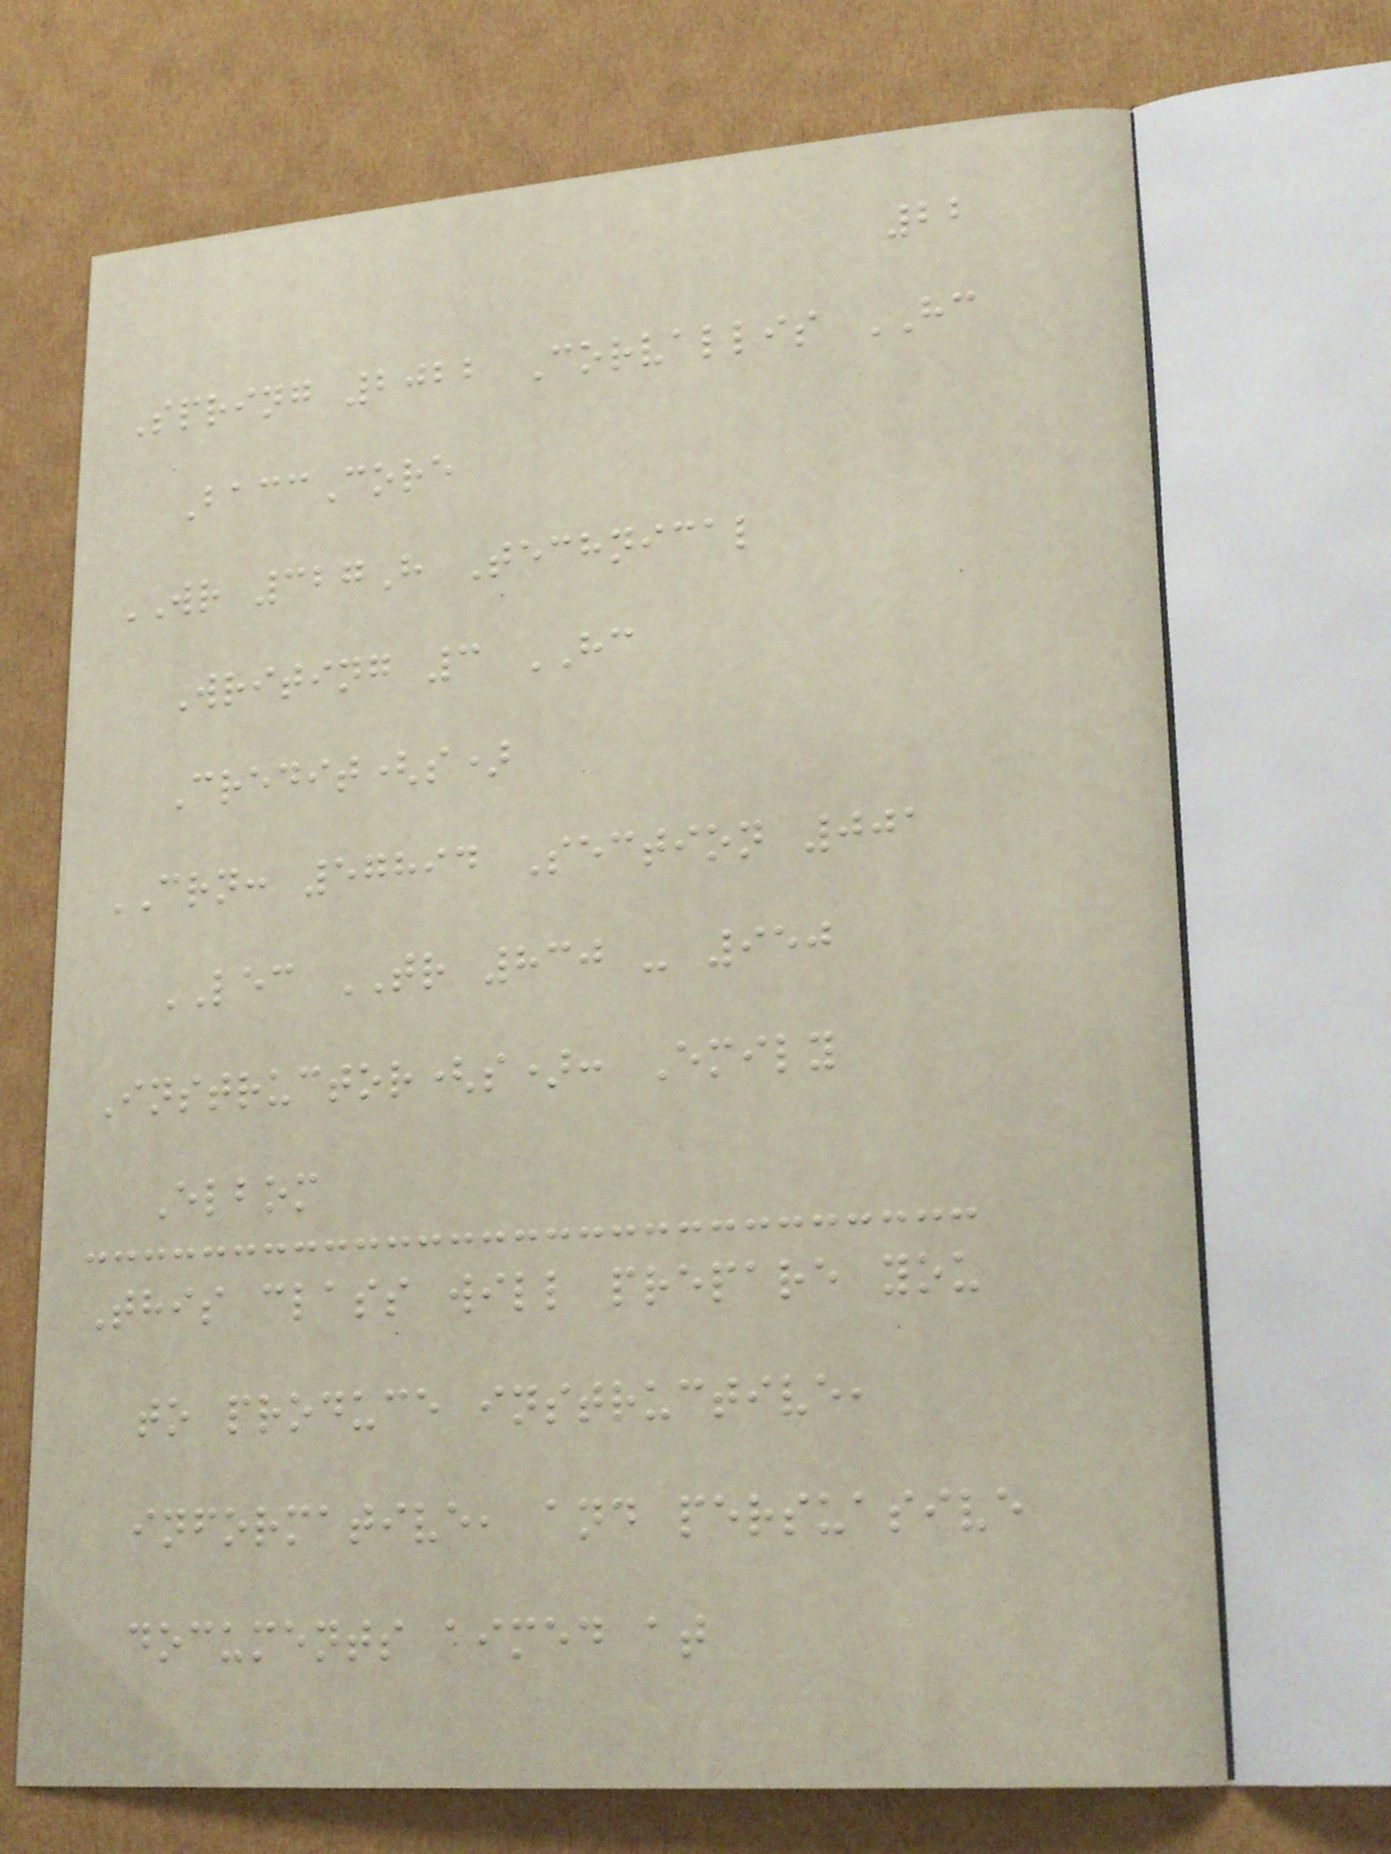22
Spring 2022 Corvallis HC
BaccCore
WR 327H Technical
Writing 3 HC
Credit(s)
CRN: 57894 Section 001
LEC TR 830 - 950
Instructor(s): Emily
Elbom
This class will prepare you
to produce instructive,
informative, and persuasive
documents aimed at
